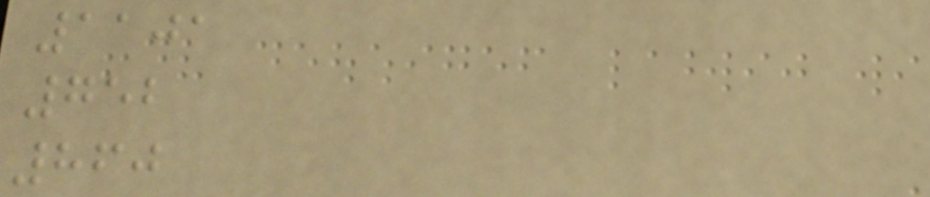1101
752
860
